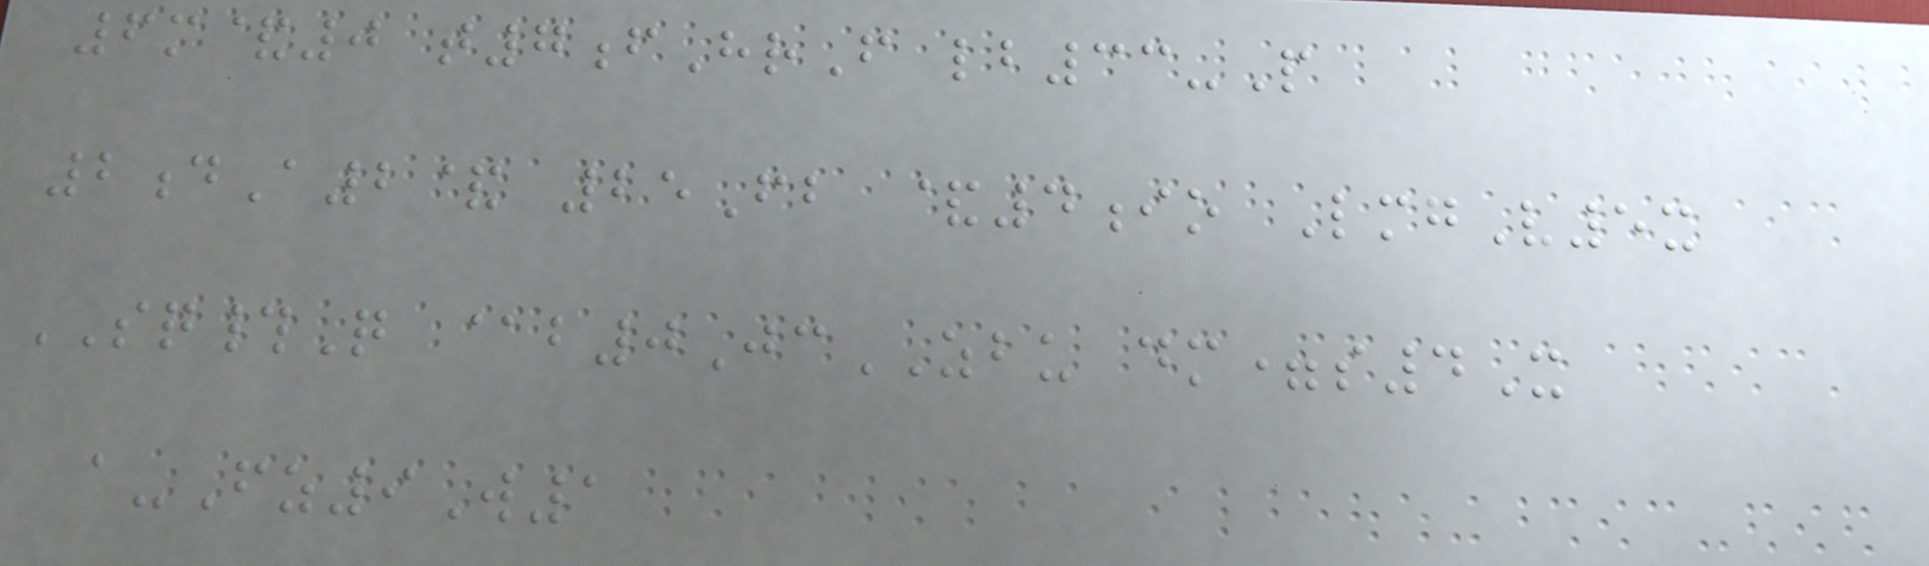6m&0 t7fHrF lb33-P
2dA2& 25Fb &4io LmgV5x
SQ#Q @b0JcZBU dm=s4X
a-Fz9W1
